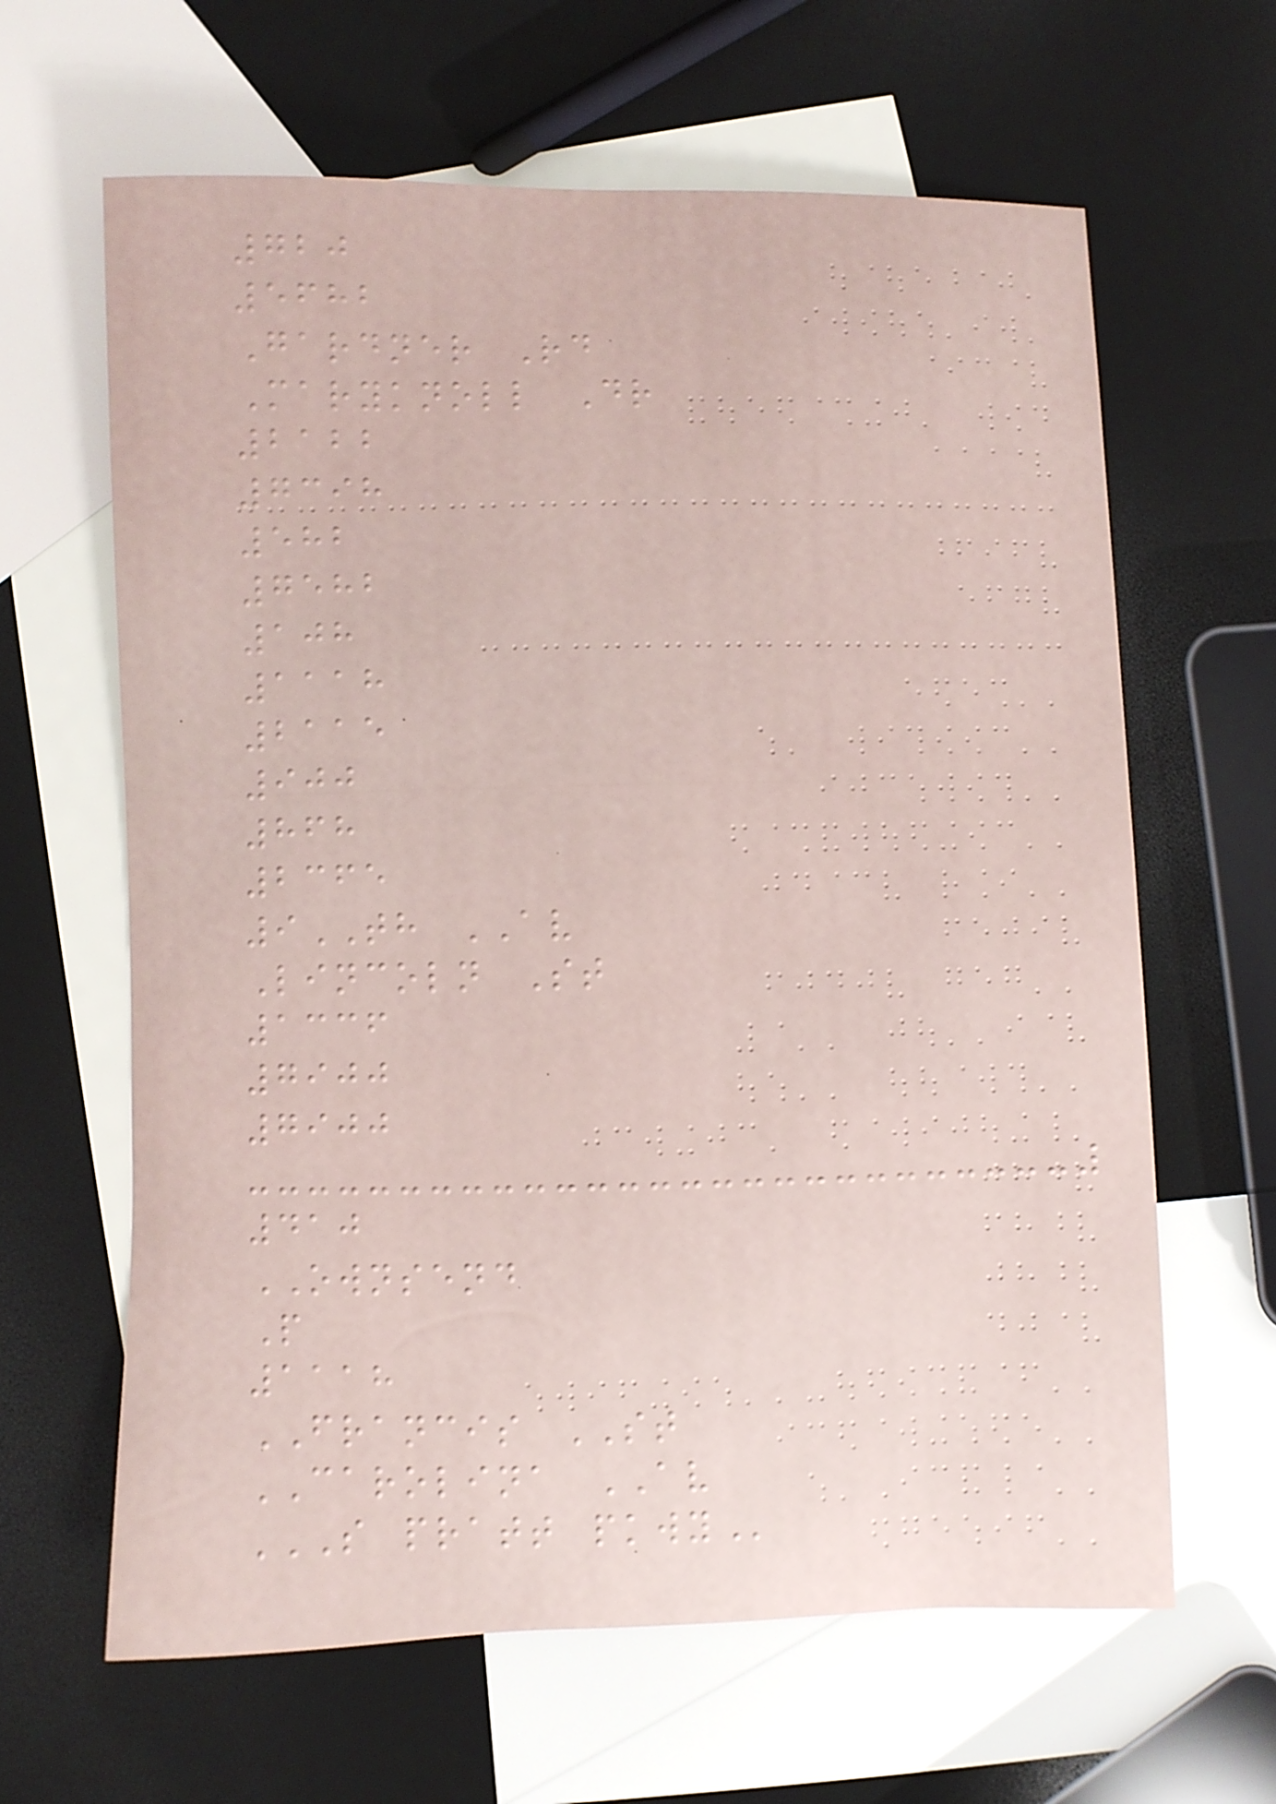720
5682
Gardner Rd
Maryknoll Dr
2122
7398
582
7582
108
1118
2115
900
868
2365
9TH AV
Lincoln St
1336
7900
7900
410
OWNSEND
P
1118
FRANCIS ST
CAROLINA AV
S PRATT PKWY
